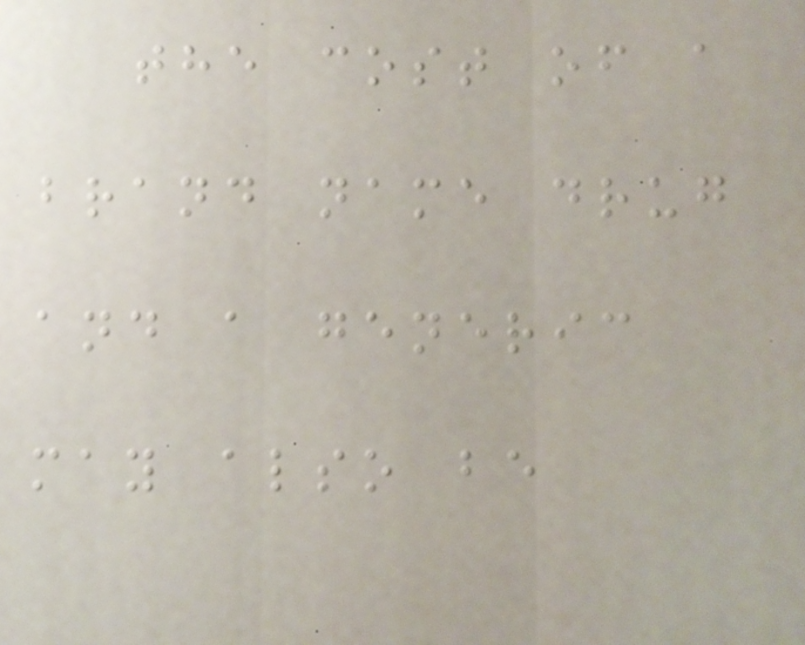the cost of a
brand name drug
and a generic
may also be
